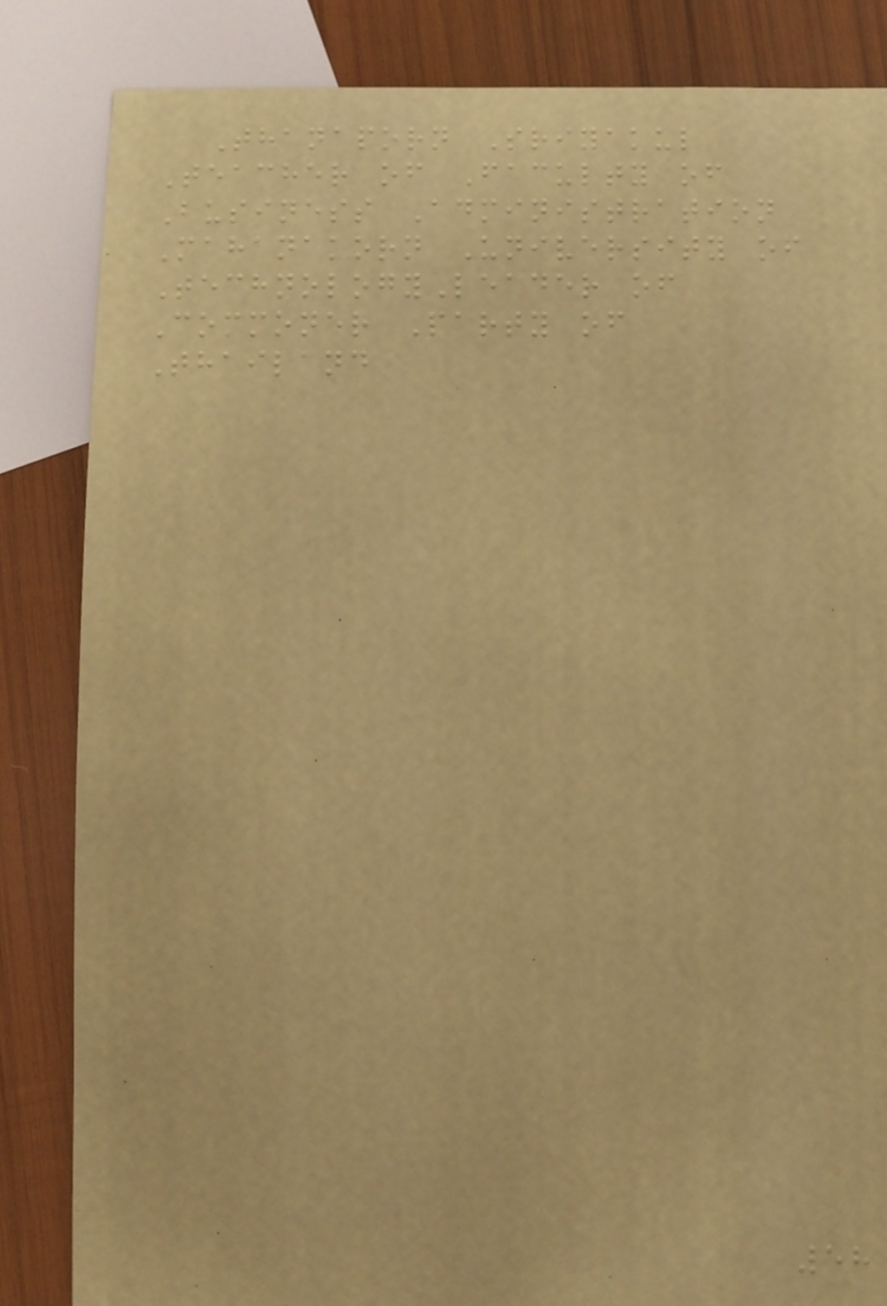Thanaporn Sriyakul
Teacher of Faculty of
Business Administration
Mahanakorn University of
TechnologyLeader of
Commoner Party of
Thailand
58
